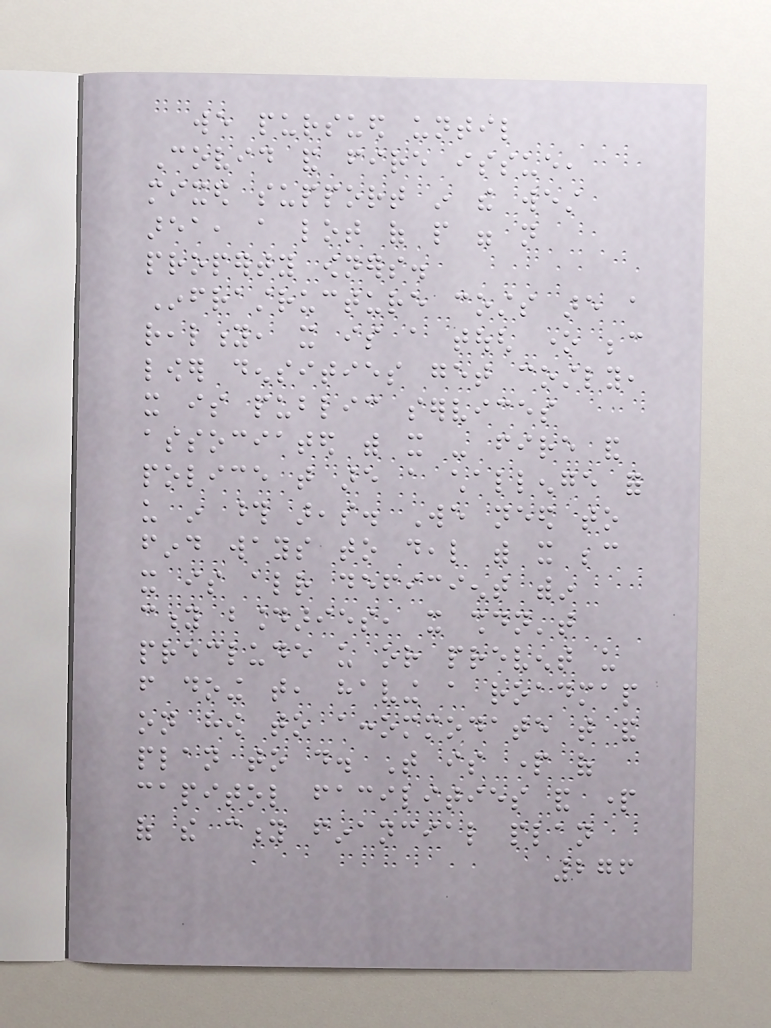we pursued until
Covid and fire issue,
mixed support in the west
area, a lot of people were not
property owners.
Infrastructure costs are a
reality, it is a tough one because
lower densities get costly,
it is public services
associated with it - fire and
police that are a challenge for
us in those areas. We need to
find ways to deal with it because
it is already deficient within
city boundaries, it shouldn't
preclude us or prevent us
from doing that, having a roadmap
on how to accommodate that and
plan to do. That is part of
capitol facilities and part
of the city financial plan
276
